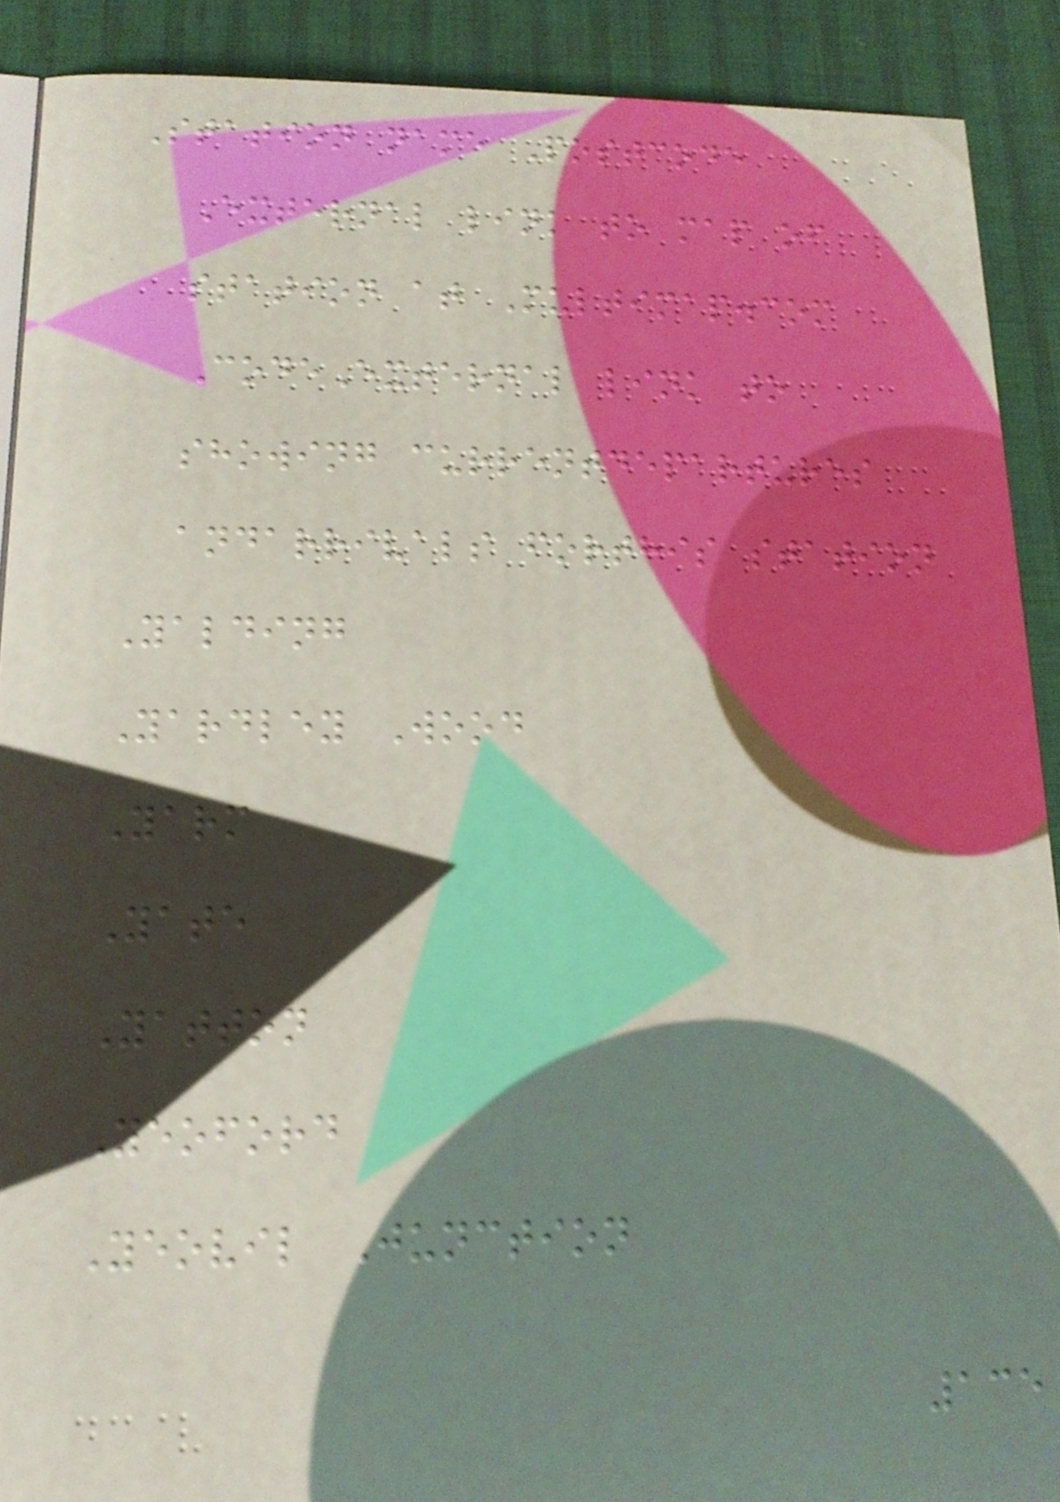Station name Postcode
External link to map of
station at Multimap.com
CodeExternal link to
showing currentdepartures
andarrivals forthis station
Yalding
Yardley Wood
Yarm
Yate
Yatton
Yeoford
Yeovil Junction
135
